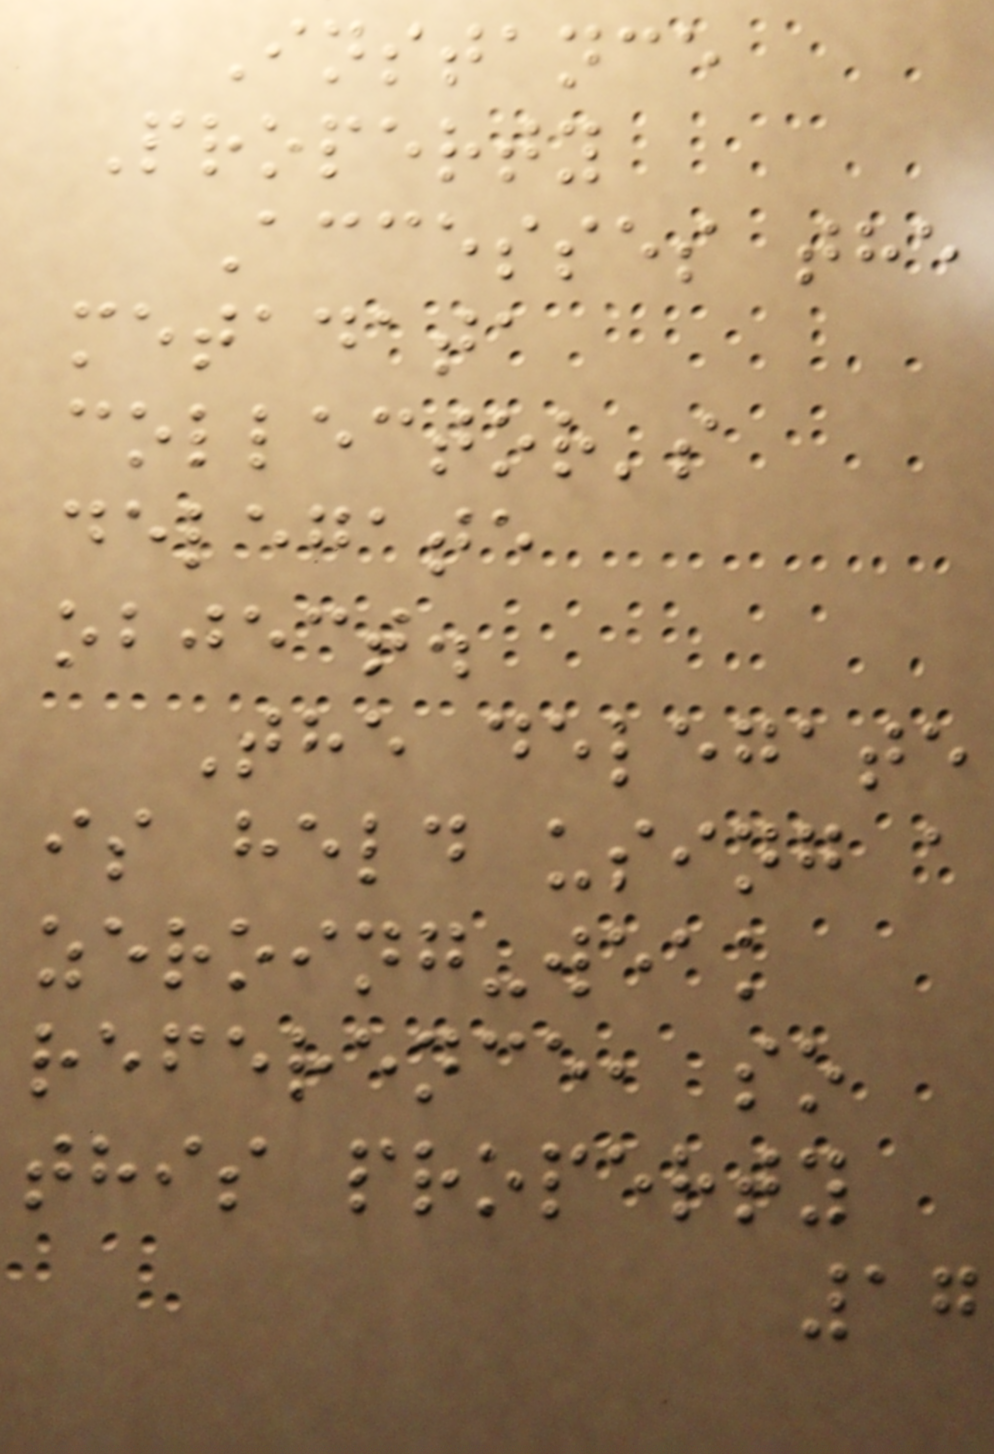Instance
Property
Accesses the
metadata
collector's
delegate
object.
The delegate
is held using a
zeroing-weak
reference, so
this property
17
